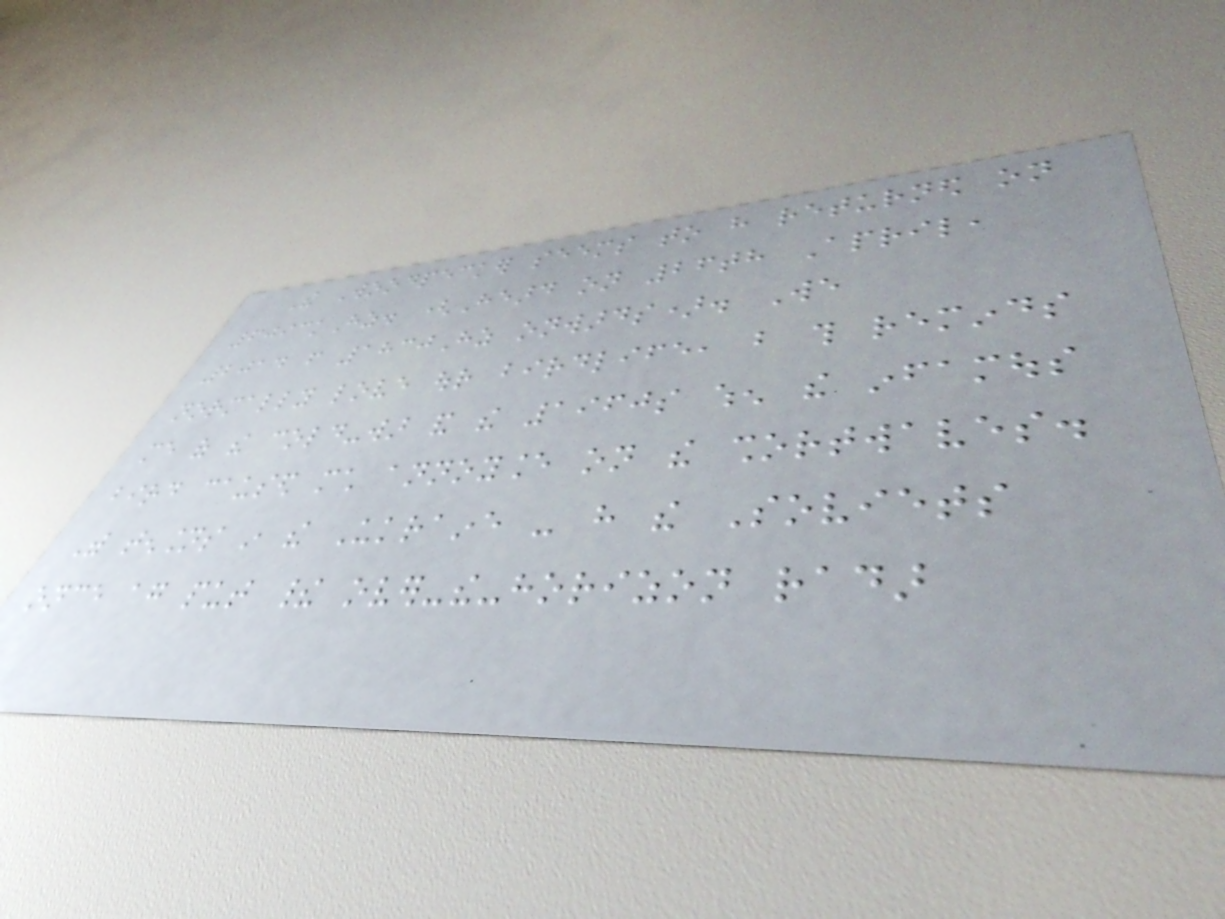The Woodpecker seems to have returned on
6093kHz. (Heard on 26th April,
2014 from 1830Hz onwards). We
normally love our birdlife, but this reminds
me of the cold-war and the 1960s when the infamous
bird caused much annoyance on the shortwaves.
With tensions in the Ukraine - have the Soviets
once again put their over-the-horizon radar
